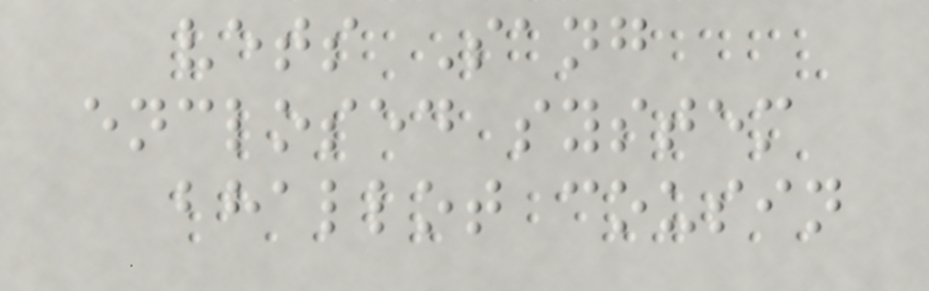vets Sang
enclosed system
bhallot cousin
